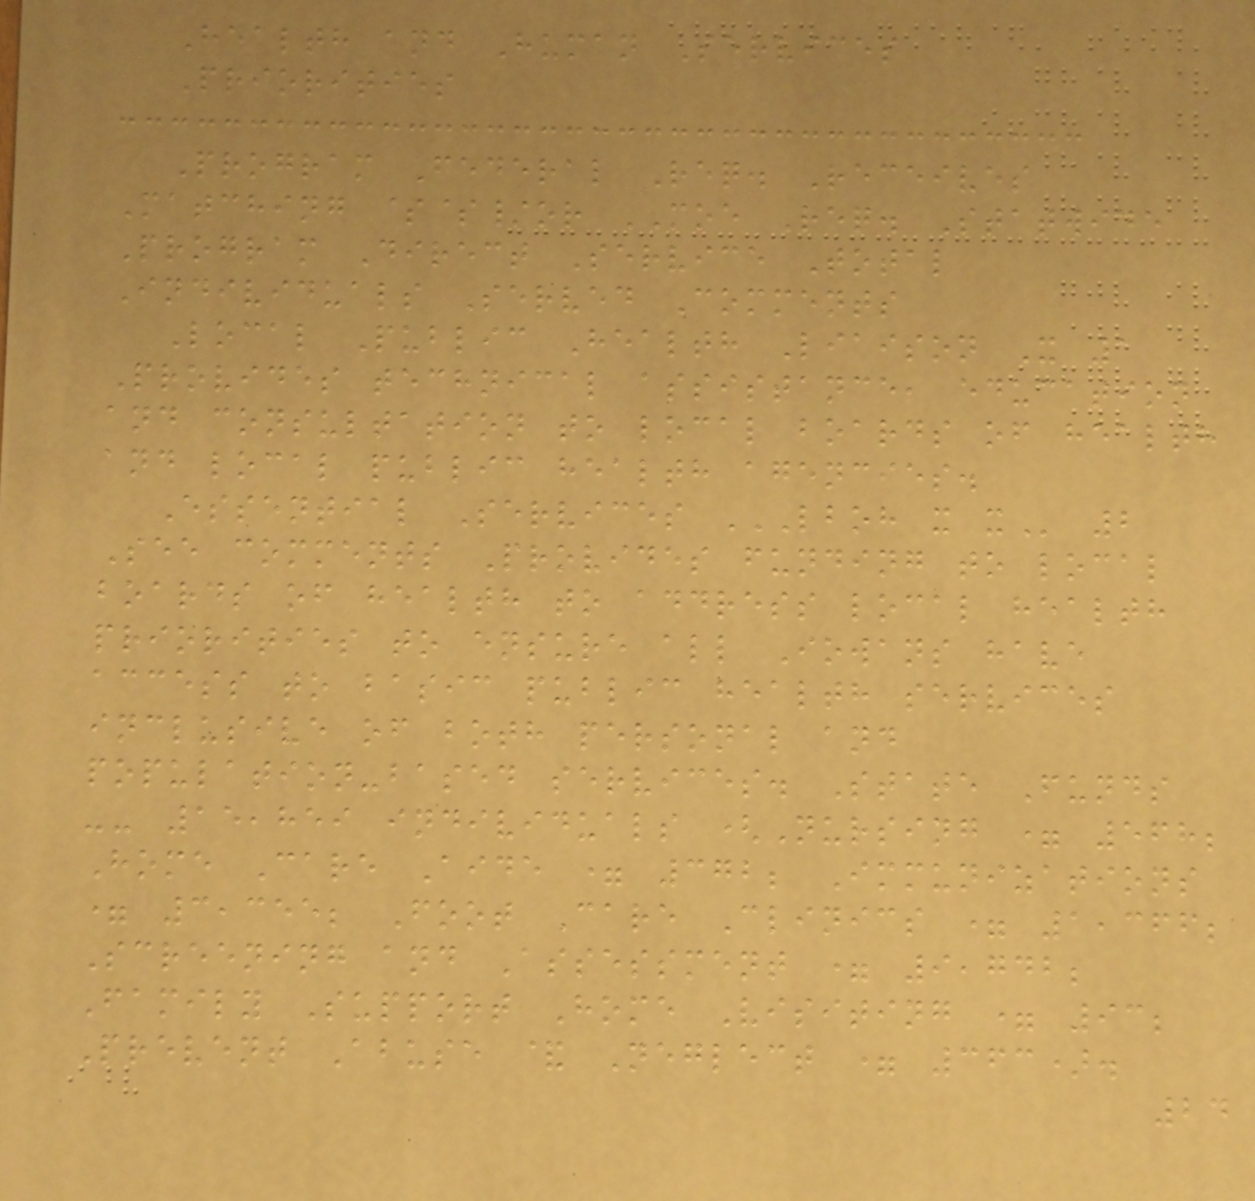Health and Human Services
Priorities
Program Federal Req. Receives
Matching $$/or MOE Req. Statwide
Program Direct Service Total
Individuals Served Comments
Local Public Health Liaison X 1
Provides technical assistance, education
and consultation to local boards of health
and local public health agencies.
Essential Services LBOH X X 2
See comments Provides funding to local
boards of health to address local health
priorities to ensure all Iowans have
access to basic public health services
inclusive of both personal and
population-based services. State Funds
-- 15,859 individuals (Nursing = 568;
Home Care Aide = 372; Immunizations
= 3,355; Foot Care Clinics = 1,366;
Screening and Assessment = 9,742;
Family Support Home Visiting = 93;
Prevent Abuse & Neglect = 363).
24
